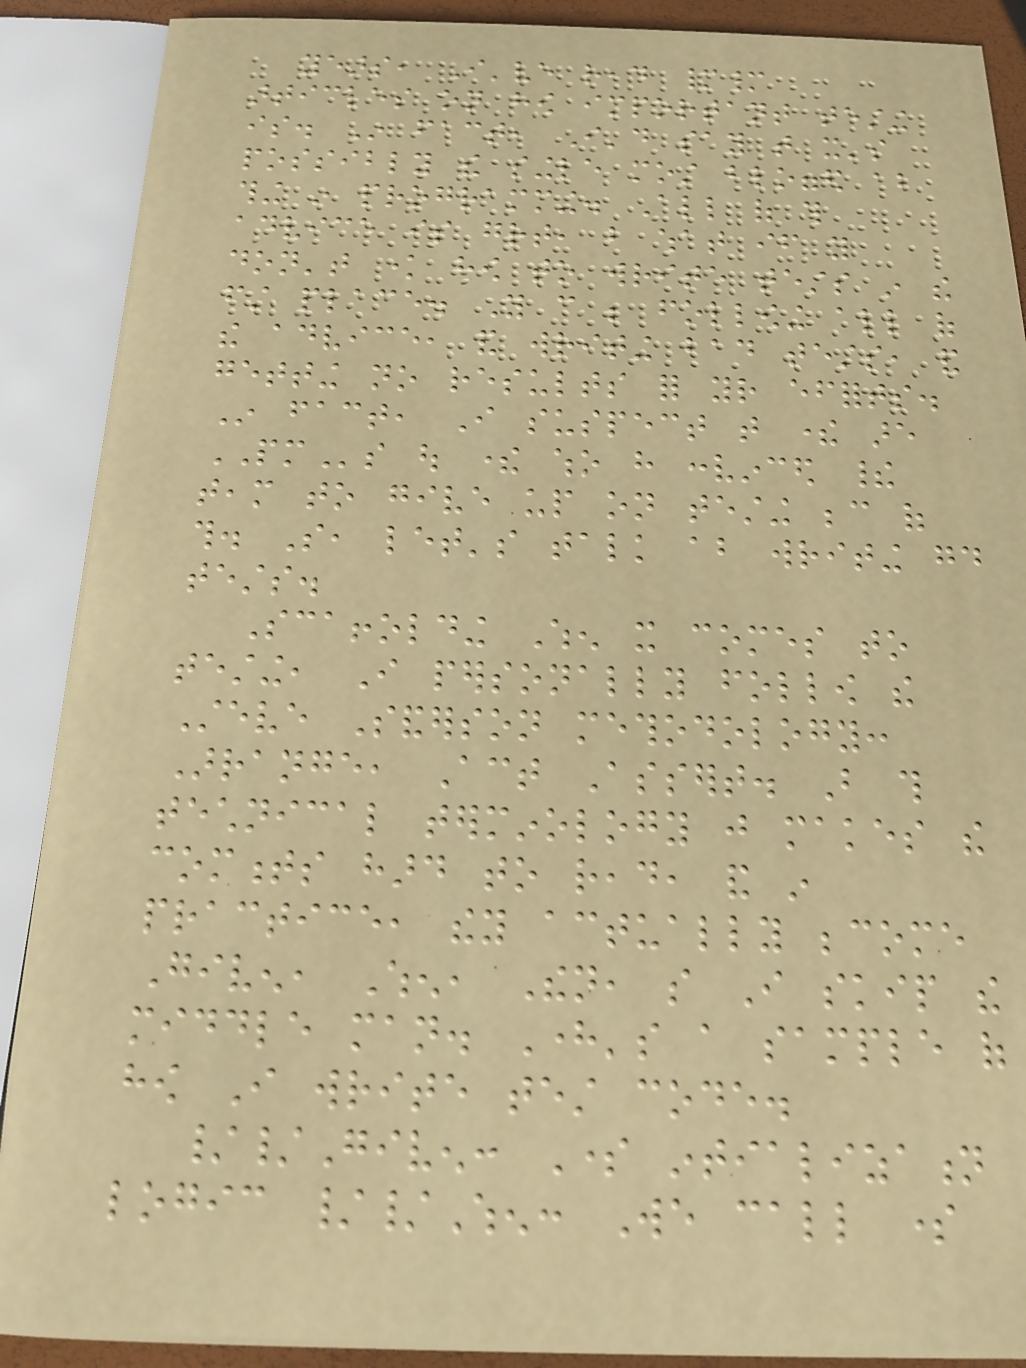years, I've read manymany
articles on how important testing
is. In fact, I'd say that it's
possibly the single most blogged about
thing in programming. All of this
advice is great, but what if you
don't know how to write tests in the
first place. You can be following all of
the advice, and writing bad tests, and
getting no results for your efforts.
In fact, I suspect that there are
PMs out there who have convinced their
team to give up on testing because of
this. So, let's talk about writing good
tests.
Scaffolding When it comes to
testing, I personally follow the
Steve Sanderson methodology:
Arrange, Act Assert. But this
technical terminology just makes the
comments hard to read, and in
practice, they actually become
Given, When, Then, so I skip the
middle man. Here's a sample of
how I write test code.
//Given: Some intialization
logic //When: We call some
